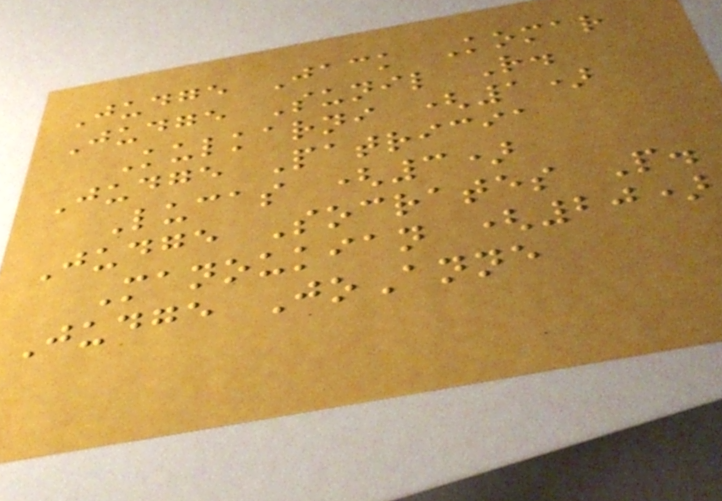Judge Jack Komar
Judge Sunil R.
Kulkarni (1)
Judge Patricia
Lucas (3)
Judge Socrates P.
Manoukian (20)
Judge JoAnne
